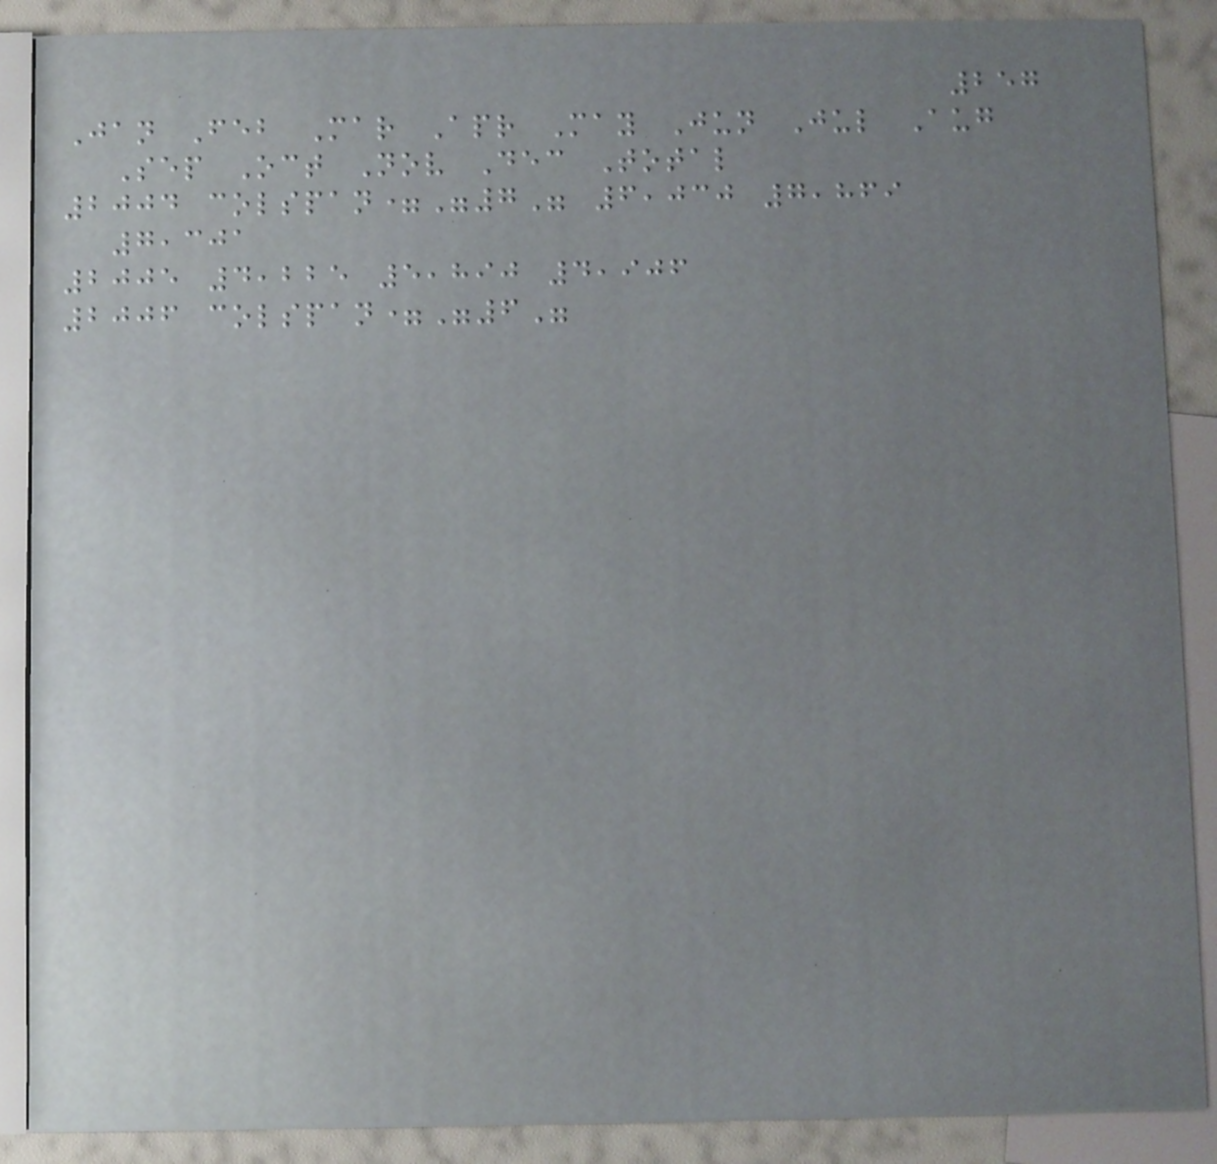257
Jan Feb Mar Apr May Jun Jul Aug
Sep Oct Nov Dec Total
2004 colspan="7" 6,030 7,869
7,301
2005 4,225 5,890 4,906
2006 colspan="6"
